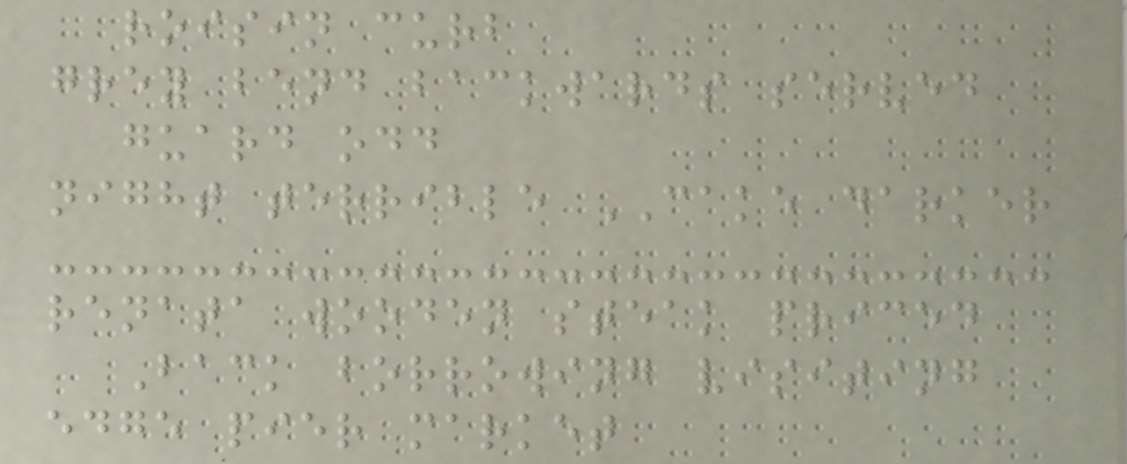roisin curb
grey bend backwards served
guard odd
night terrible CAKE darker
renata wooden steak priced
Back borrowing visiting
edge pier market
